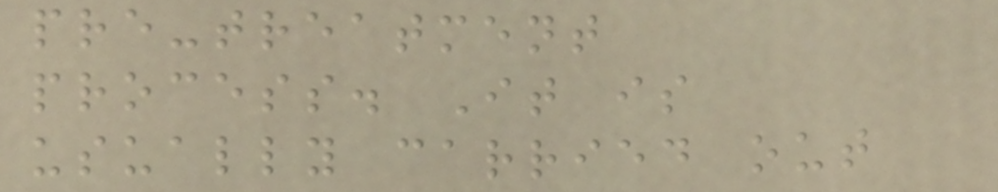pre-treatment
process. It is
usually carried out
